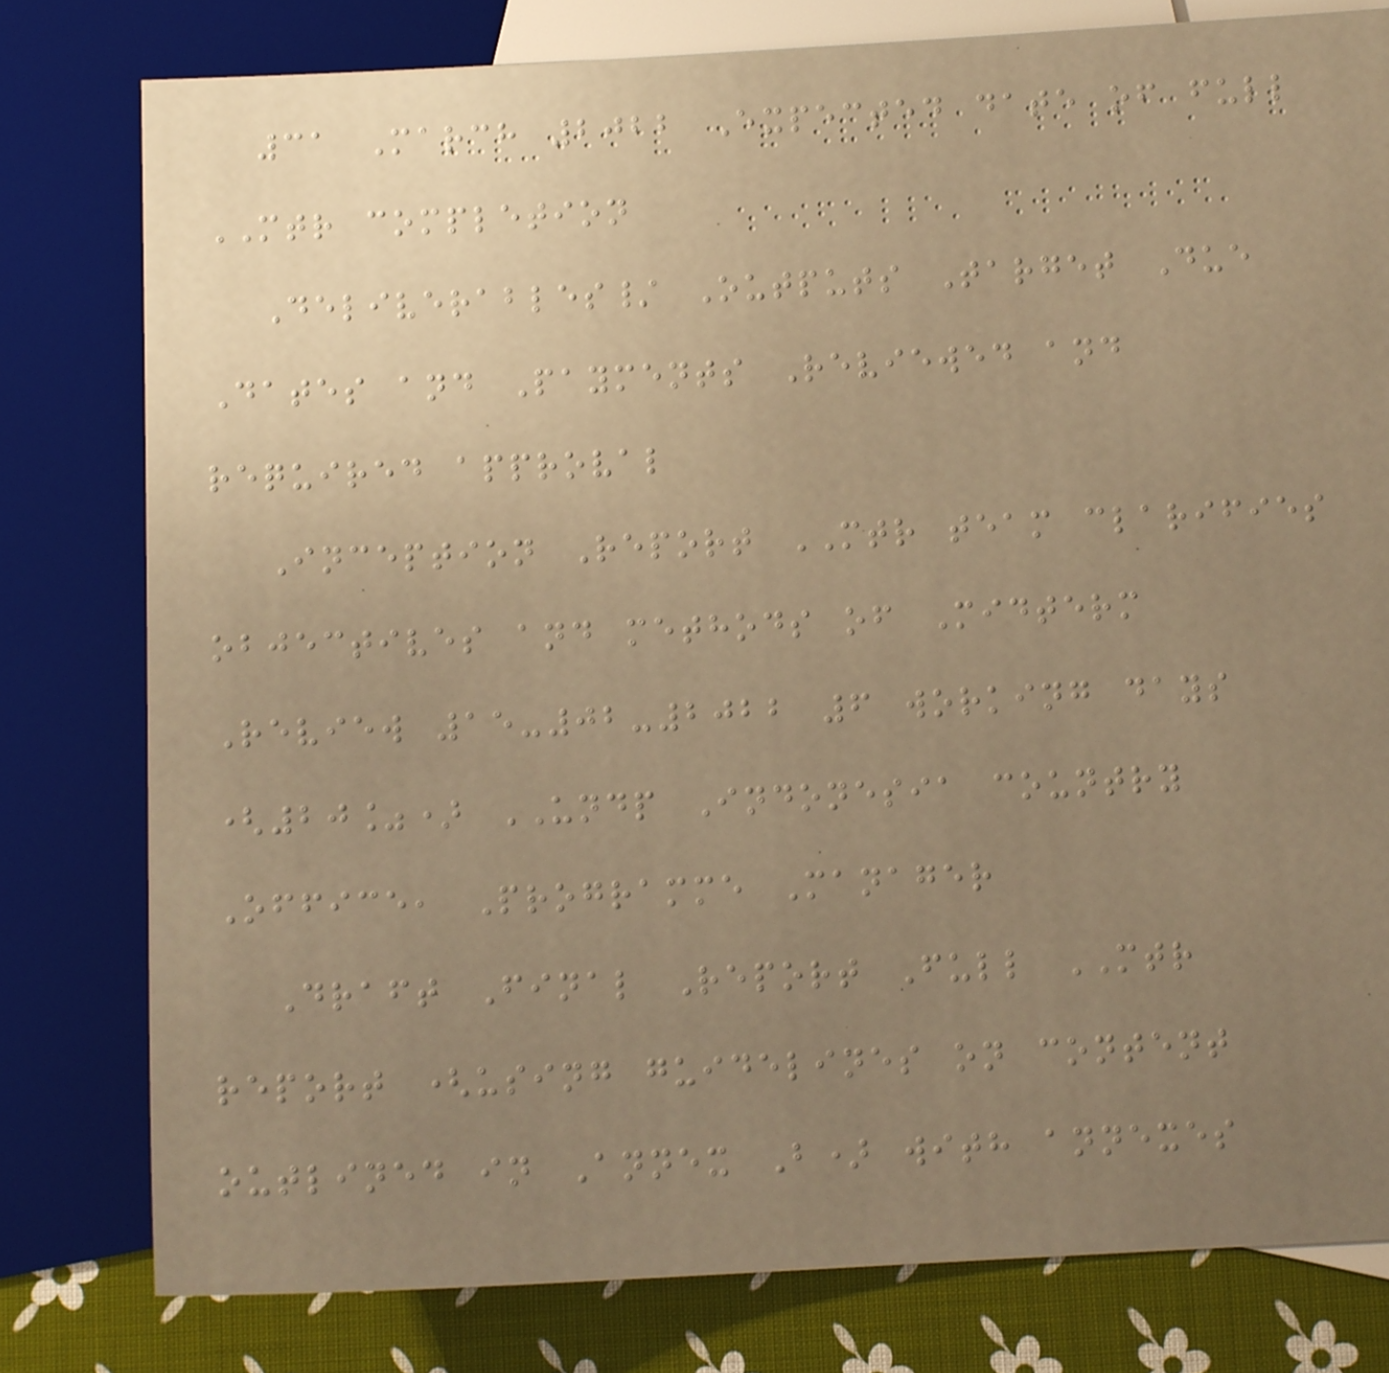31 March 2022 Expected date of full
MTR completion
Deliverables/ Outputs Target Due
Dates and Payments Reviewed and
required approval
Inception Report MTR team clarifies
objectives and methods of Midterm
Review 15-02-2022 6 working days
(20%) UNDP Indonesia country
Office, Programme Manager
Draft Final Report Full MTR
report (using guidelines on content
outlined in Annex B) with annexes
